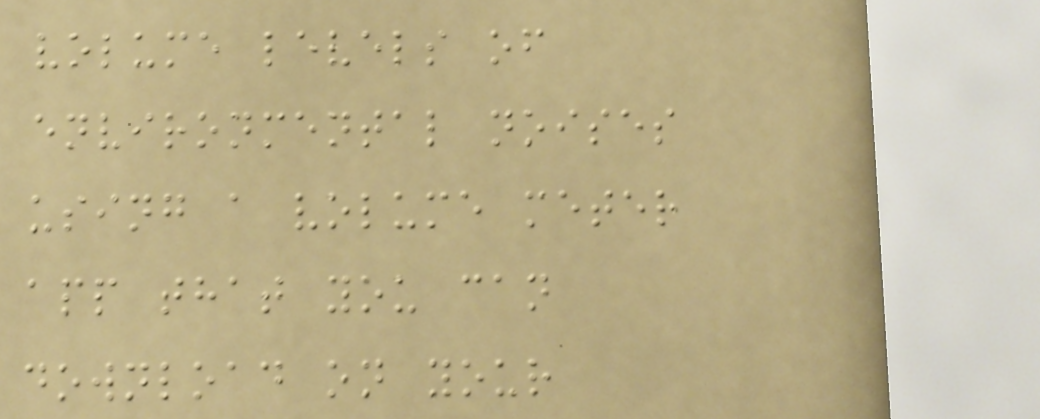volume levels of
environmental noises
using a volume meter
app that you can
download on your
